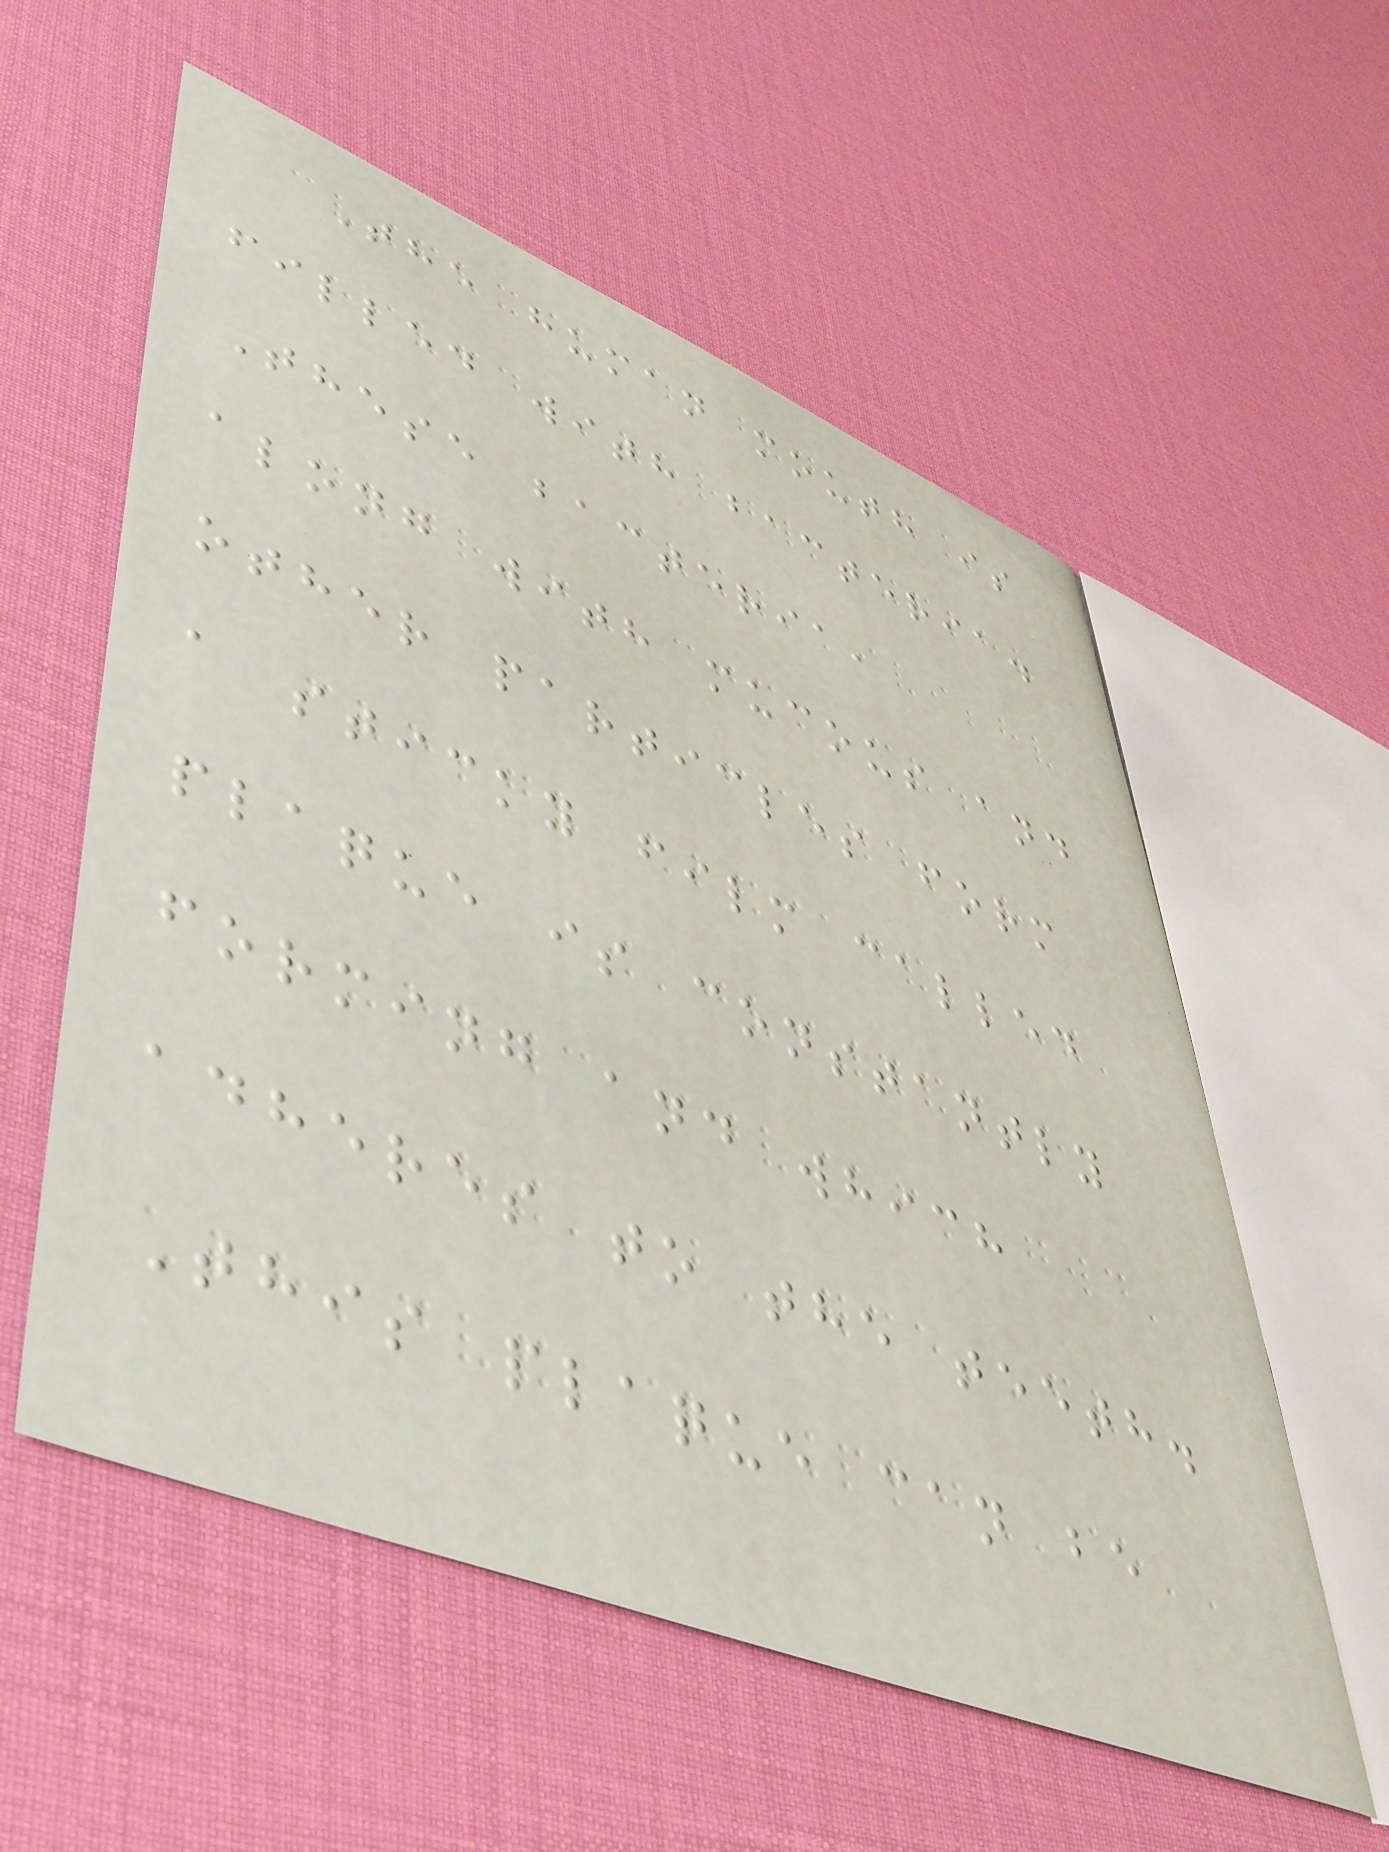The human mouth is
filled with bacteria.
These bacteria,
along with mucous and
other particles form
a sticky film called
plaque is constantly
forming and which
adheres to the teeth.
This plaque can be
